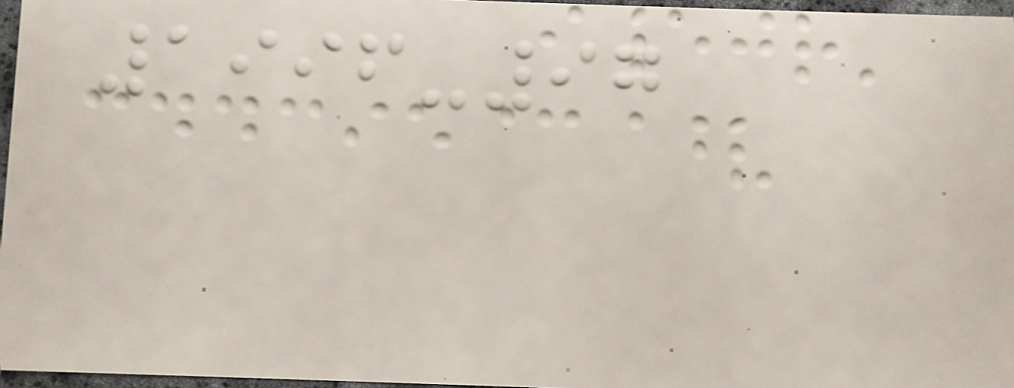1996-97
